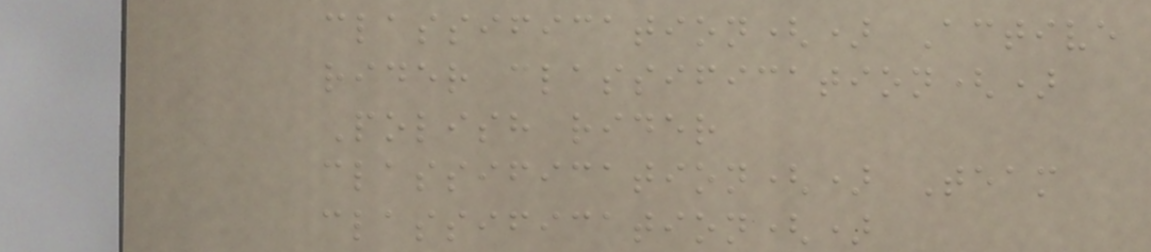classification() Active
rider classification()
Polish rider
classification() Team
classification()
